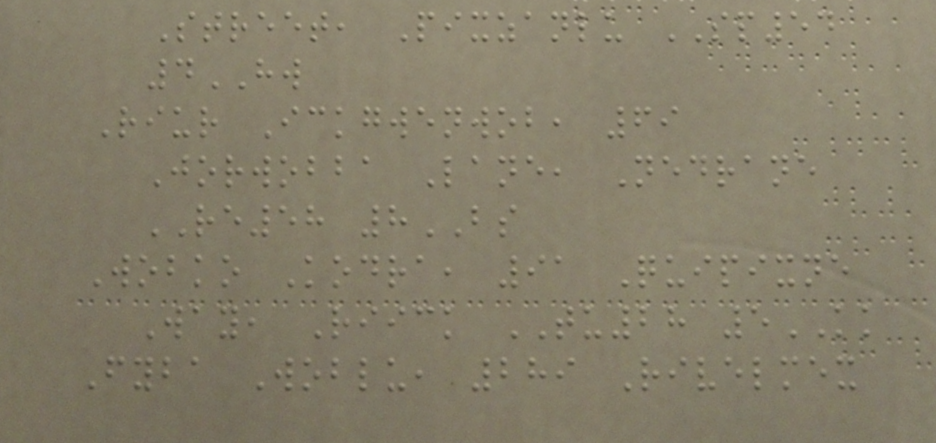Street, Pixzanlu SP54
4HW
Riur Ickgwenwob, 69
Jorwobba Lane, Nedrane
RE58 8BS
Wobko Kodra, 91 Quipixne
Way, Riick TU28 5KK
Fyba Woblu, 289 Rivelmex
